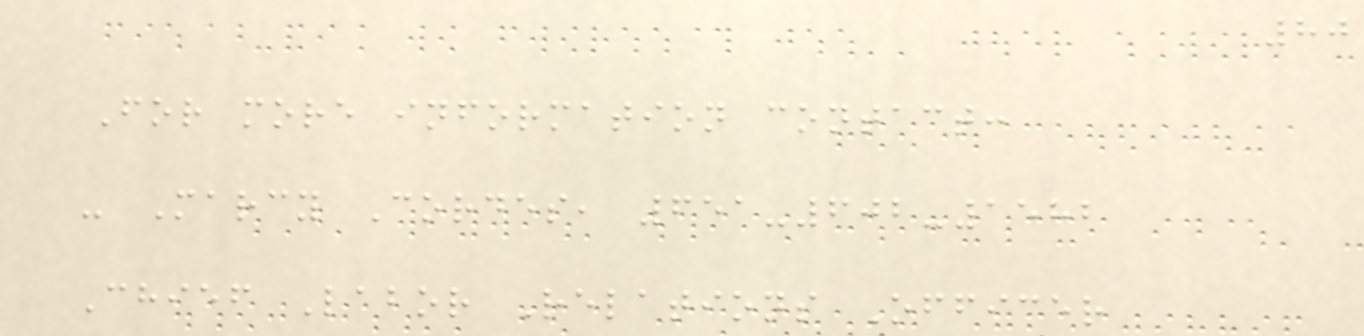80
For more information contact:
- Marcy Cordes, 651-602-1582
Chief Labor Relations Officer
